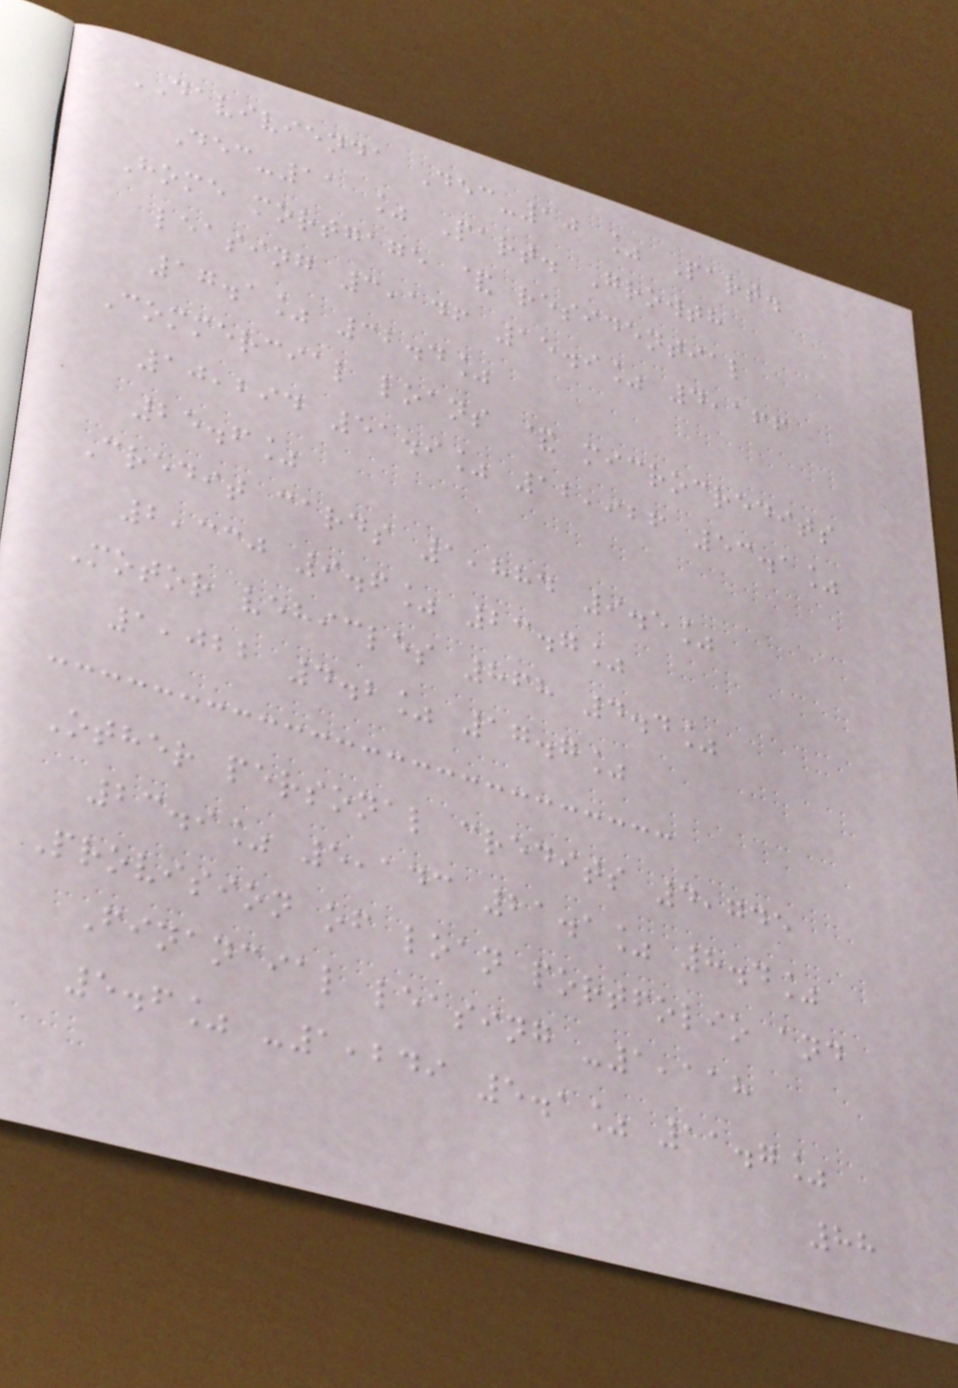DAVIVIENDA Dec-10 % Part.
Dec-11 % Part. Growth
Home mortgage & residential
leasing 3,146 15.9% 4,166
17.1% 32.4%
Commercial loans & microcredits
10,294 51.9% 12,926 53.1%
25.6%
Credit cards 1,884 9.5%
2,330 9.6% 23.7%
Motor vehicles 868 4.4%
1,022 4.2% 17.7%
Other personal credits 4,745
23.9% 5,143 21.1% 8.4%
Provision of loan portfolio and
Financial leasing -1,118
5.6% -1,249 5.1% 11.7%
88
